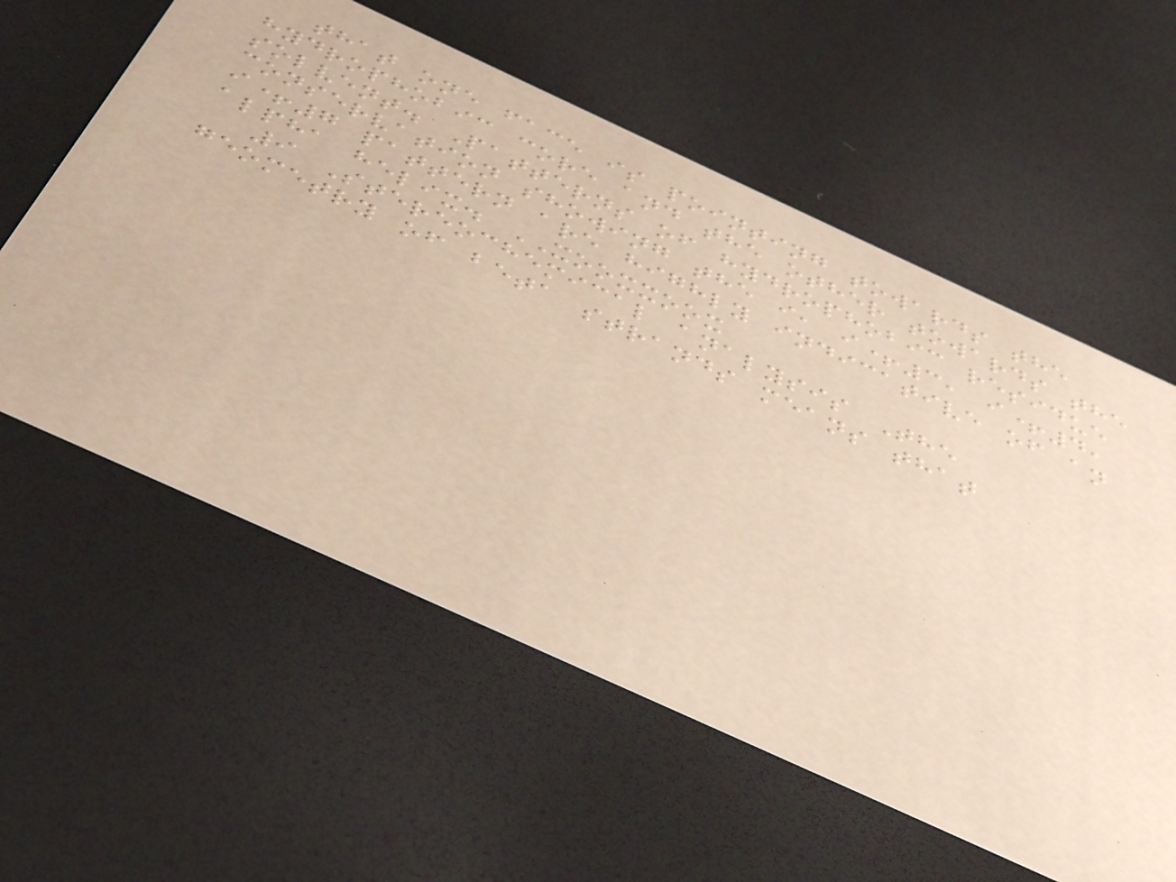that one face is pointing towards the
hydrophobic core and the other towards the
solvent. Patterns of hydrophobic residue
conservation showing the i, i+3, i+4,
i+7 pattern are highly indicative of an
alpha helix. XOOXXOOX
9 Stereochemical analysis The
geometry of beta strands means that
